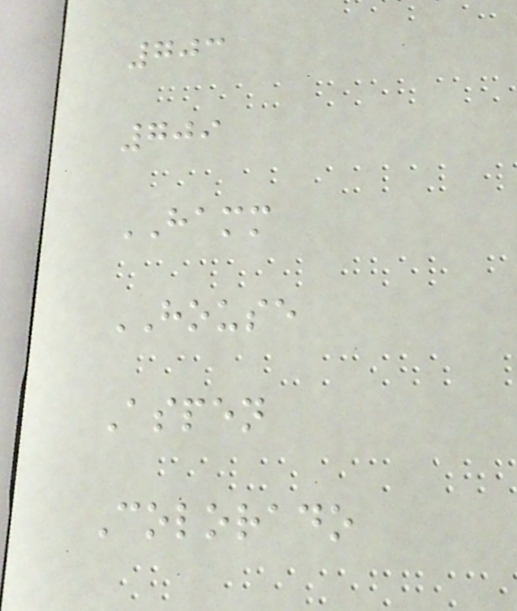703
709
HAMM
HOUSE
Aspen
Colorado
